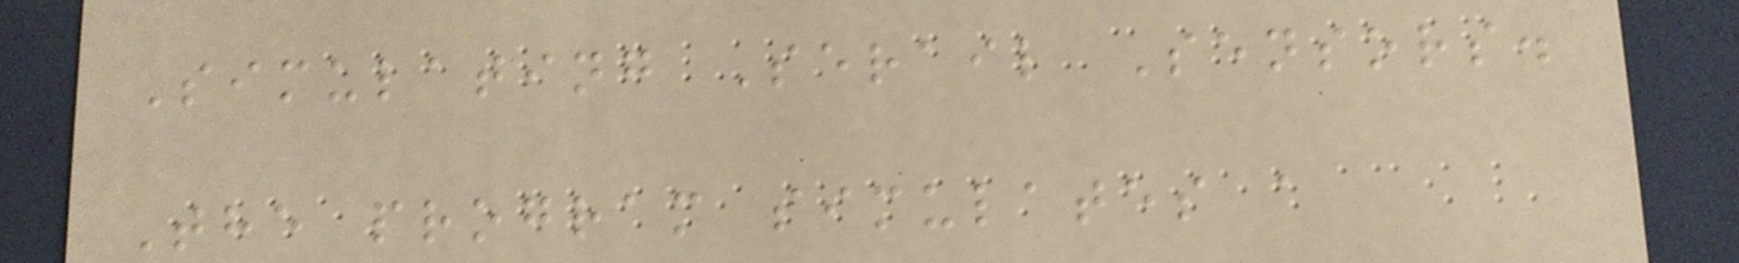Simulating Serail Sensors.
The program simulates a
